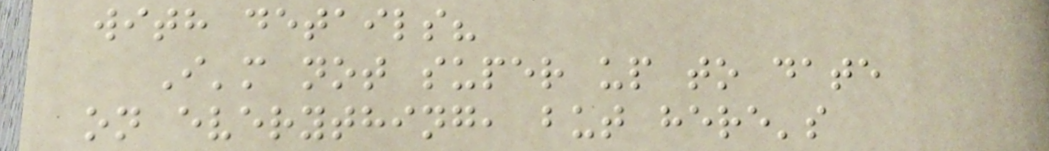with details?
I'm not super up to date
on everything, but here's
